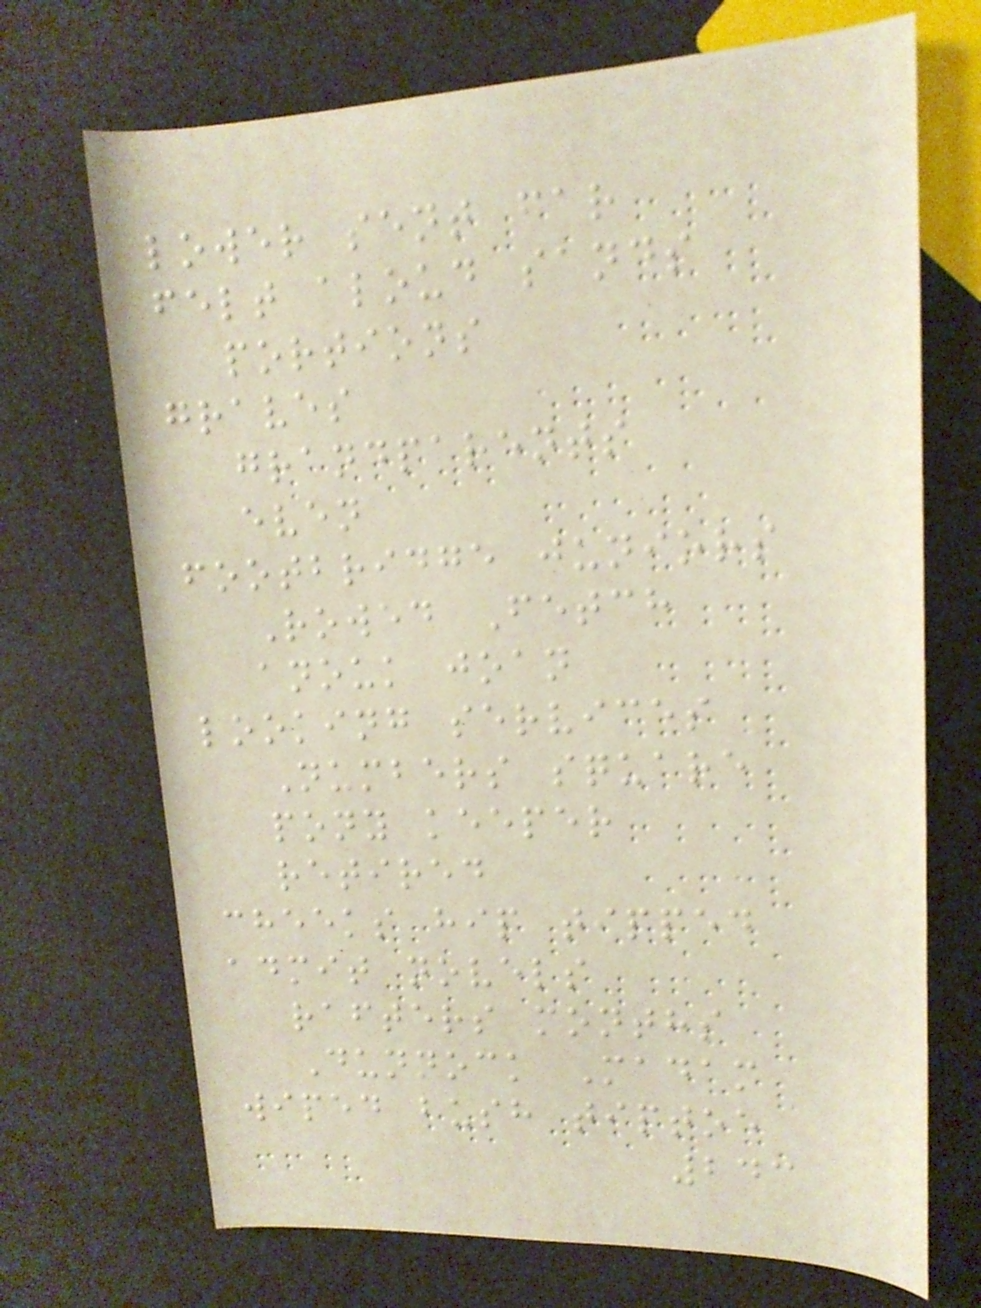lower sent far
felt aloud sands
portions
graves
grandparents
even
footbridge juniors
Rowed Fetch
anouk joan
looking services
Numbers square
pony keeper
retired
cheeks hip tipped
admit novels
rafters months
Dunnock Madam
wiped bush tiptoe
243
